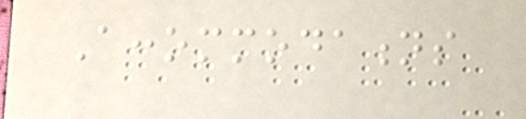Accommodations
